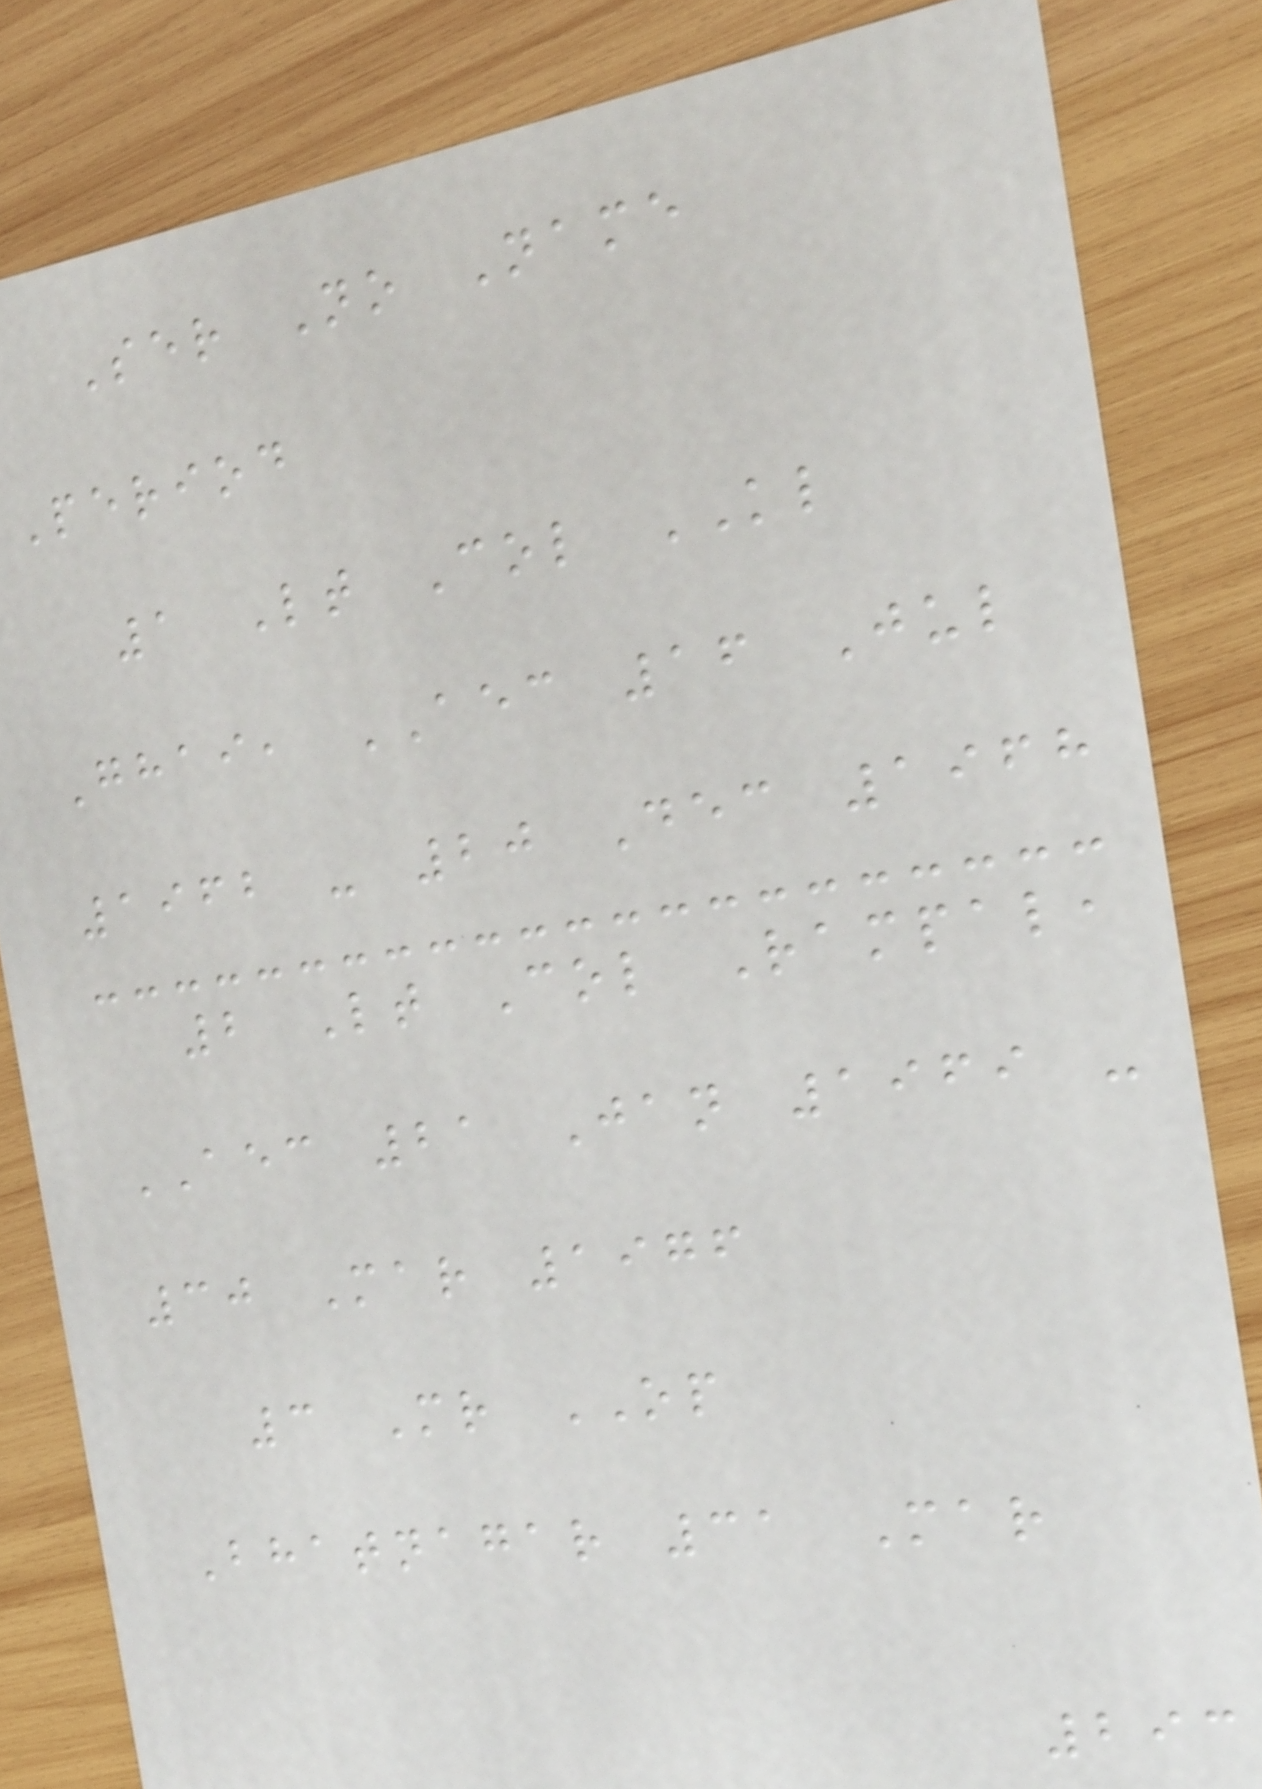Ser No Name
Period
1 Lt Col KL
Ghai, AEC 16 Jul
1962 - 20 Dec 1968
2 Lt Col Rampal,
AEC 21 Jan 1969 -
30 Mar 1976
3 Mr OP
Bhatnagar 31 Mar
293
